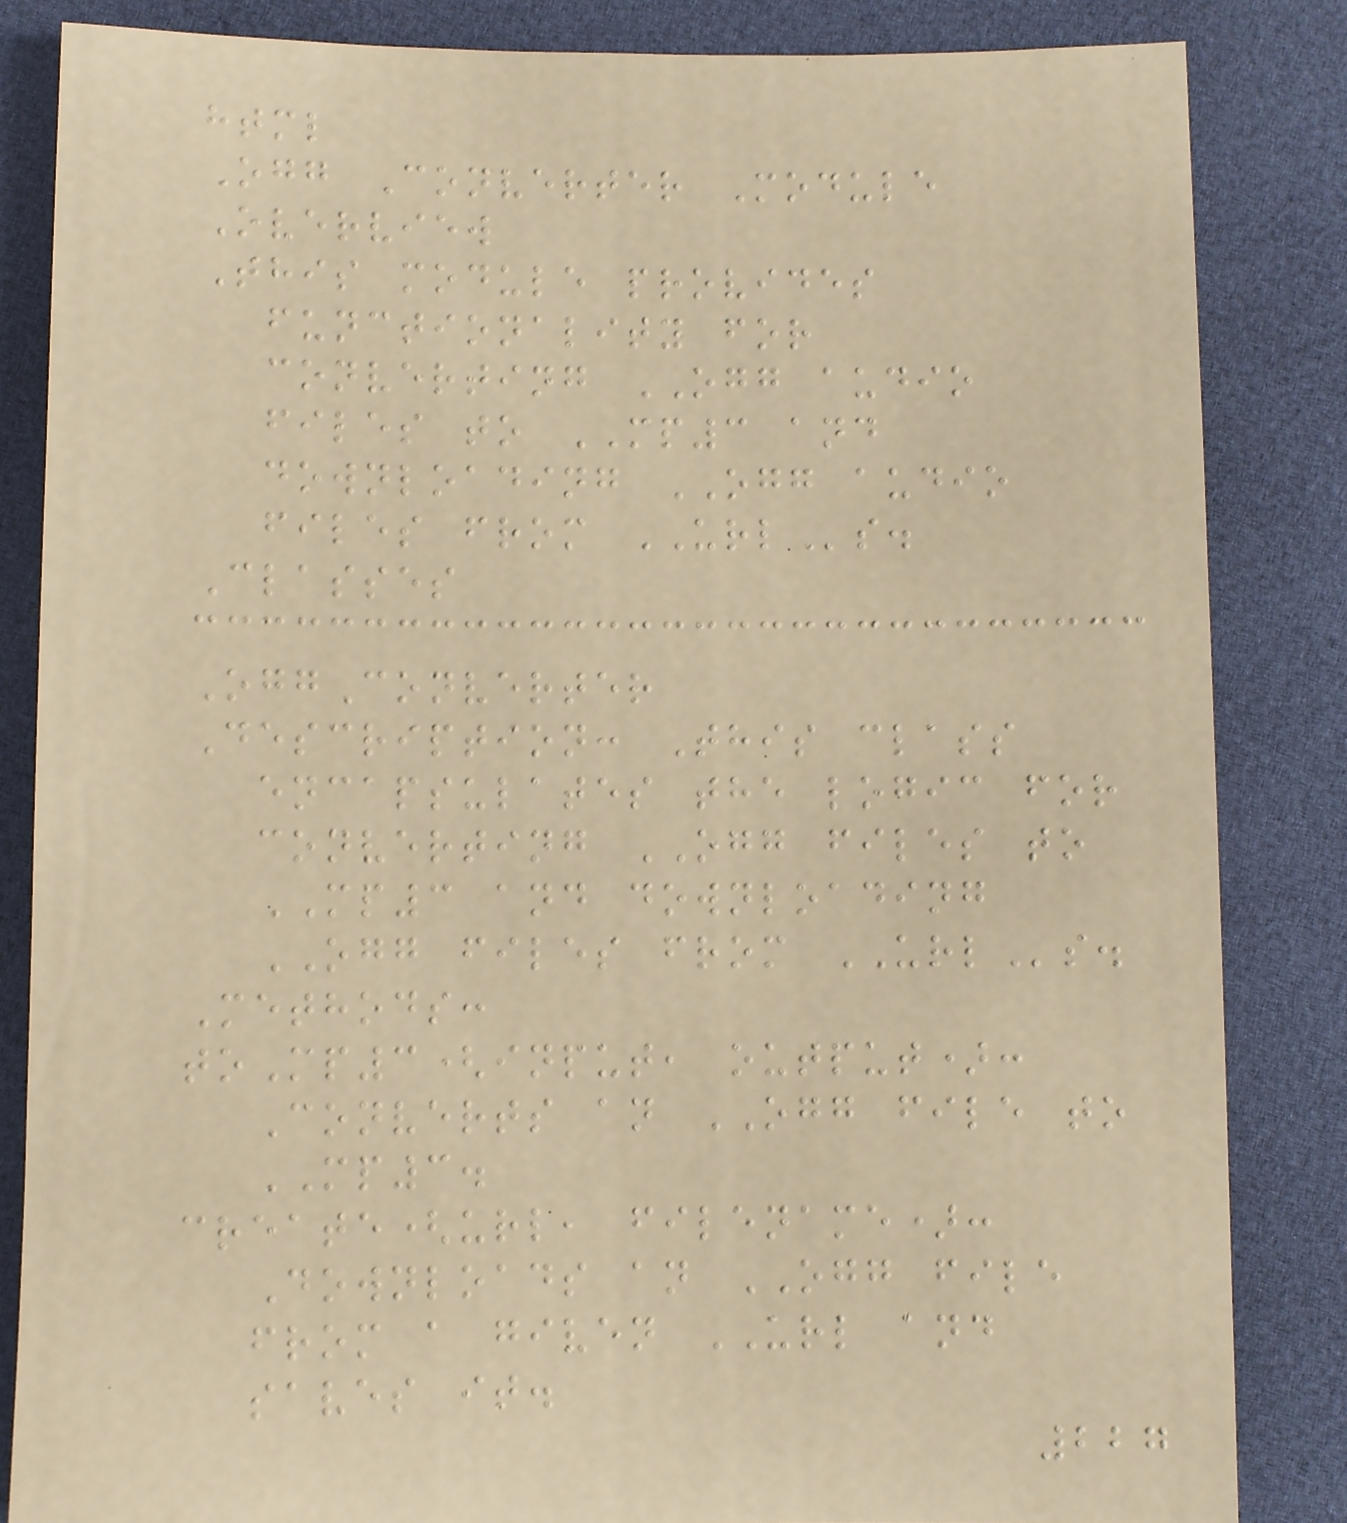html
Ogg Converter Module
Overview
This module provides
functionality for
converting OGG audio
files to MP3 and
downloading OGG audio
files from URLs.
Classes
OggConverter
Description: This class
encapsulates the logic for
converting OGG files to
MP3 and downloading
OGG files from URLs.
Methods:
toMp3(input, output):
Converts an OGG file to
MP3.
create(url, filename):
Downloads an OGG file
from a given URL and
saves it.
227
